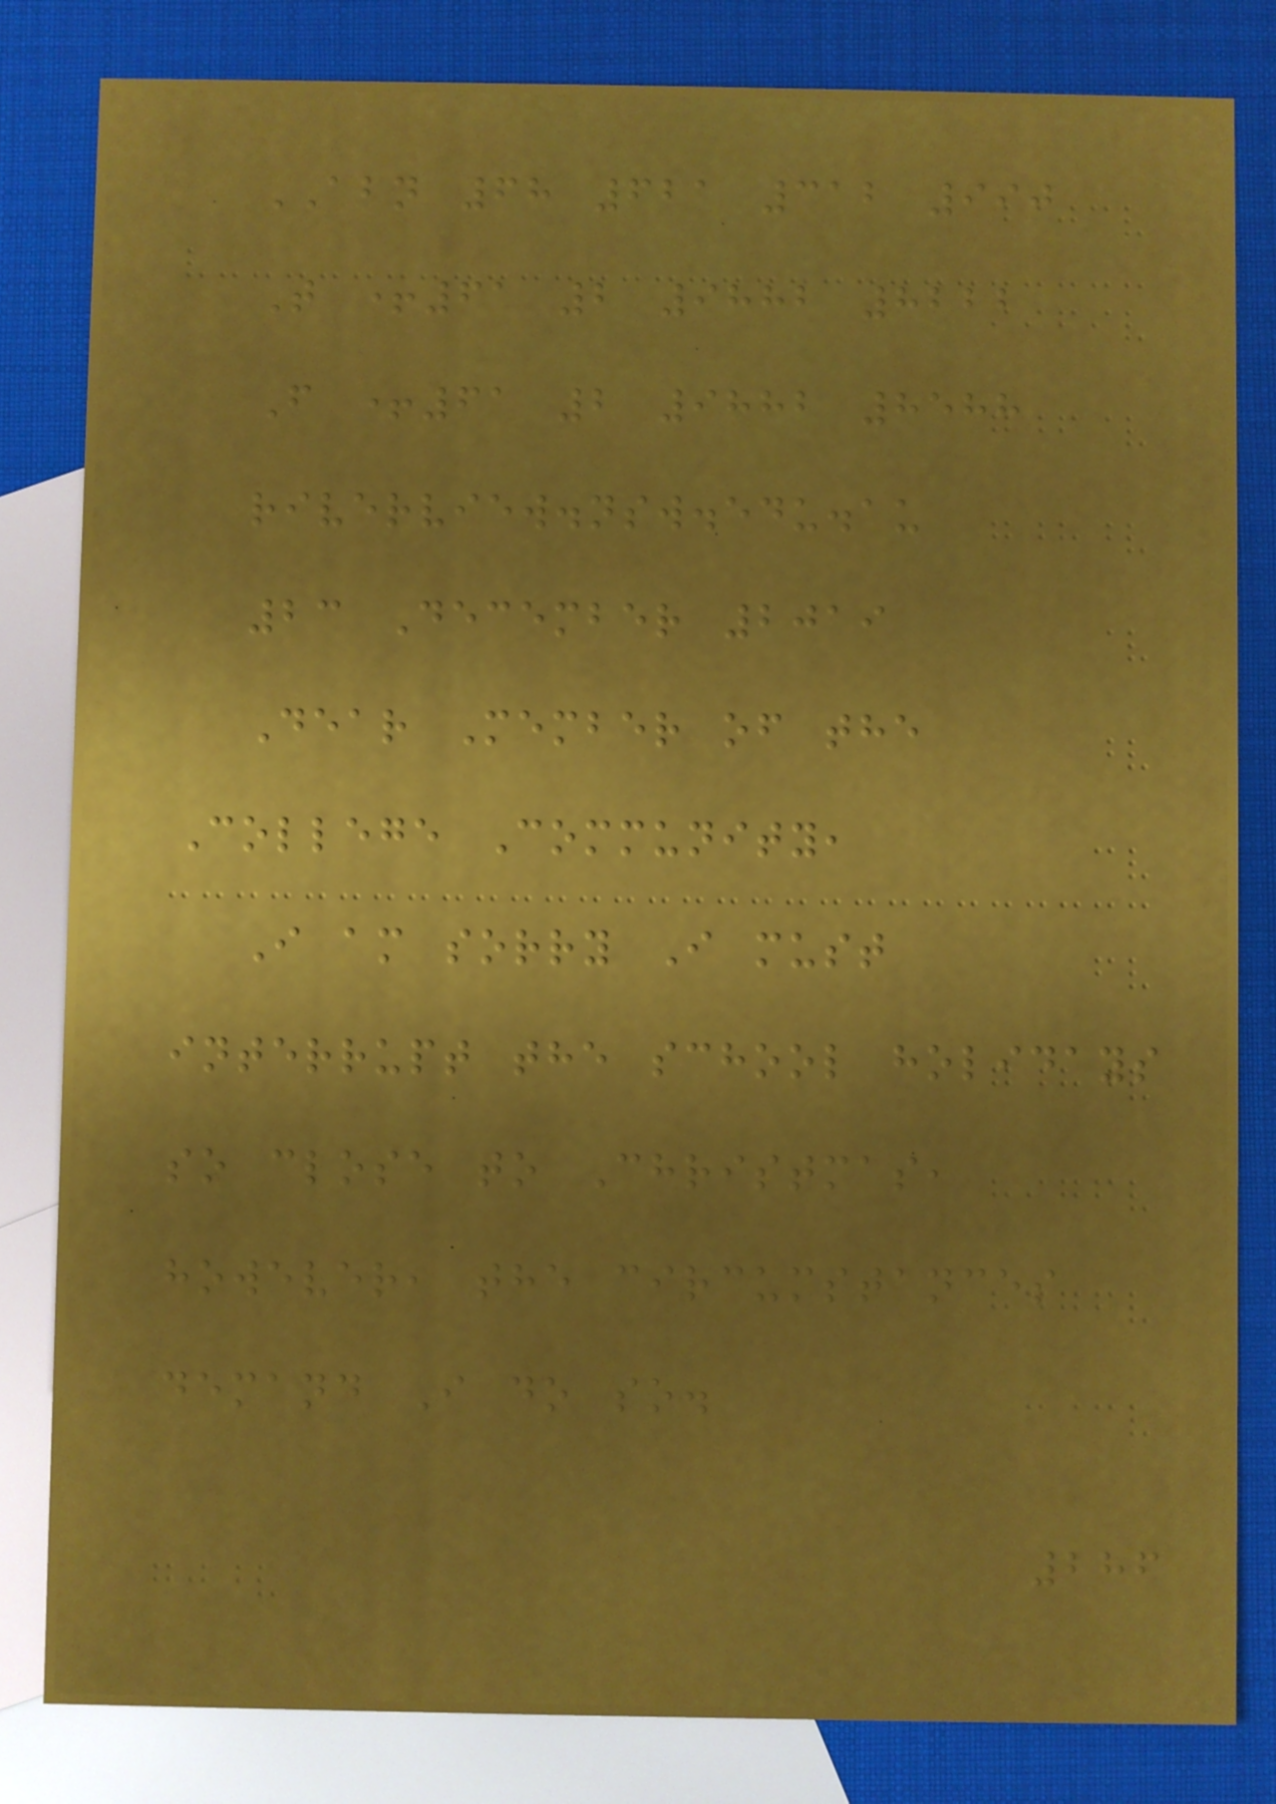ABN 68 621 312 990
T +61 2 9882 8222
F +61 2 9882 8588
riverview.nsw.edu.au
23 December 2019
Dear Member of the
College Community,
I am sorry I must
interrupt the school holidays
so close to Christmas,
however, the circumstances
demand I do so.
286
